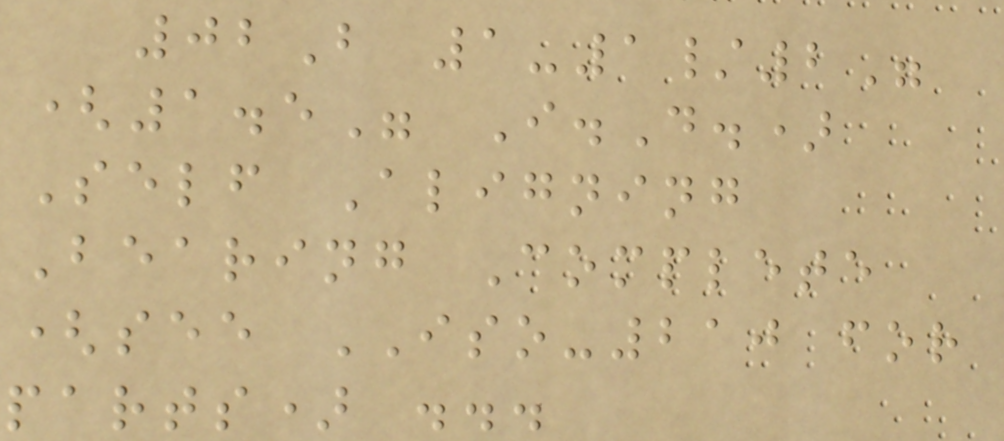02B 1-1/2"
(1.5" I.D.)
Self Aligning
Bearing Complete
(see ISO-210 for
parts) ...
